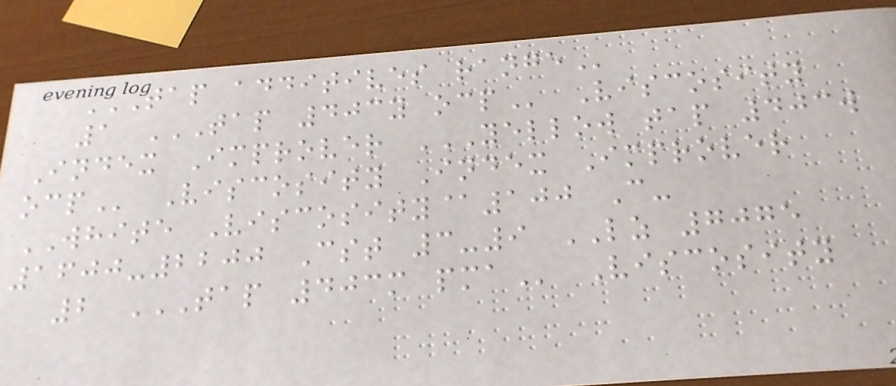TAP ADDITIVES RANGE
1 TAP 403Y OCP Viscosity
Index Improver YELLOW TAP 403W
OCP Viscosity Index Improver
WHITE Viscosity@100 C-
1600-2200 Cst 3-9 LZ 7075
2 TAP 403M PMA Viscosity
